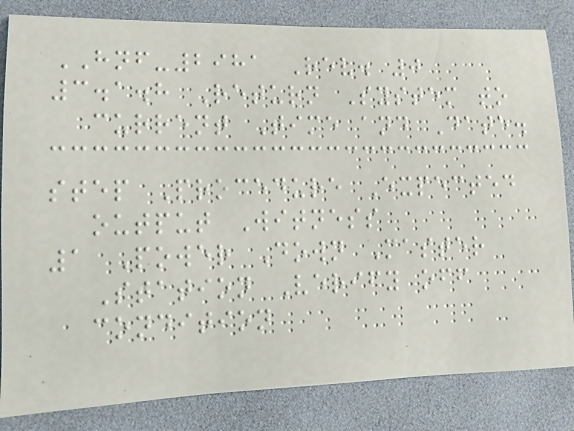HNF-2981 Rev. 0
3.1.8 Return System to
current Time and Date.
step Procedure Expected
output Witness
1 Power Down Master
Station Verify off
condition
